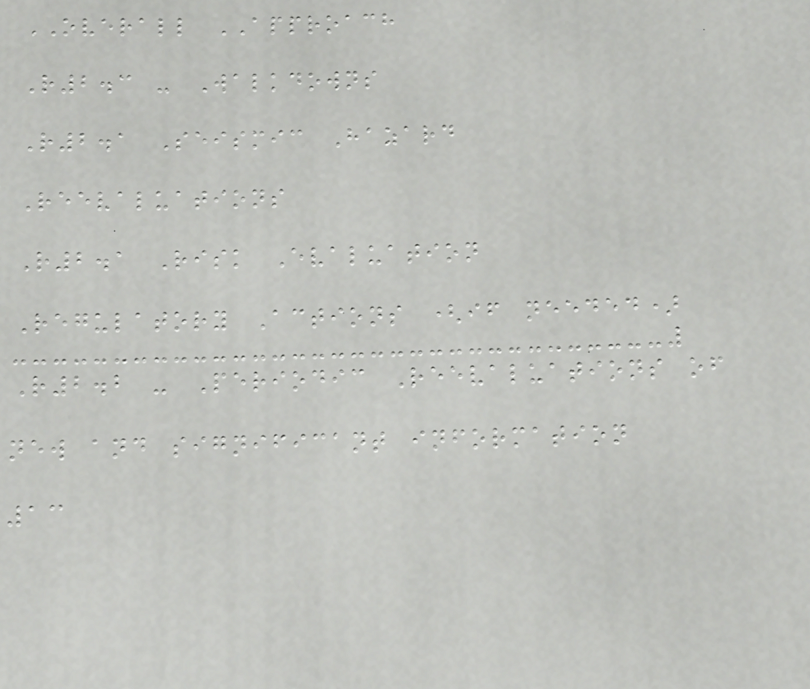OVERALL APPROACH
R2.3 - Walkdowns
R2.1 Seismic Hazard
Reevaluations
R2.1 Risk Evaluation
Regulatory Actions (if needed)
R2.2 - Periodic Reevaluations of
new and significant information
13
